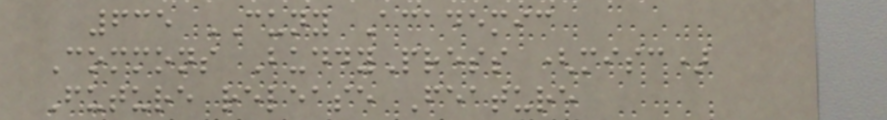635 CUNY Academic
Commons BuddyPress (misc)
Future release Feature
